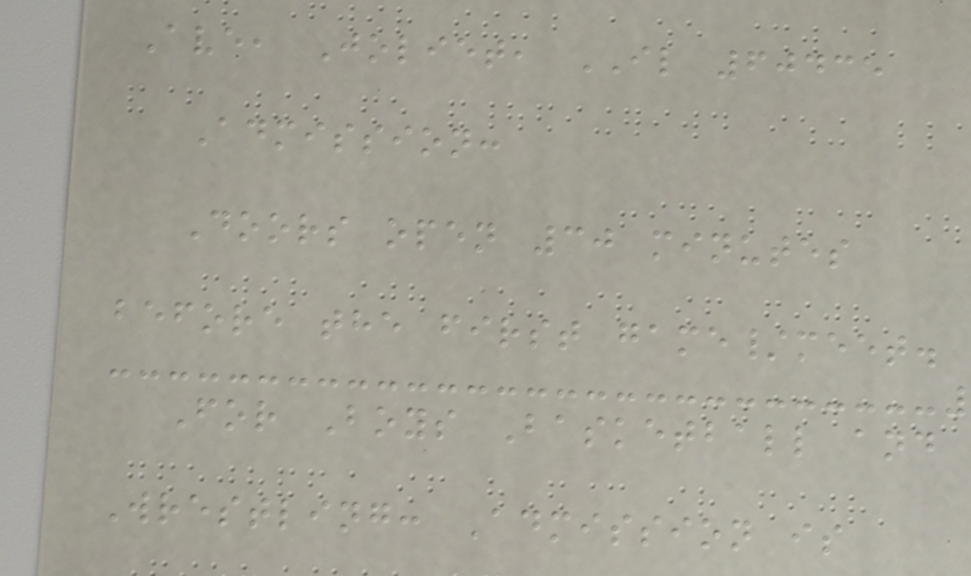Ave, Joliet, IL 60435
Admission:
Doors open 30 minutes
before the first game/meet.
For Boys Basketball and
Wrestling: Admission is
